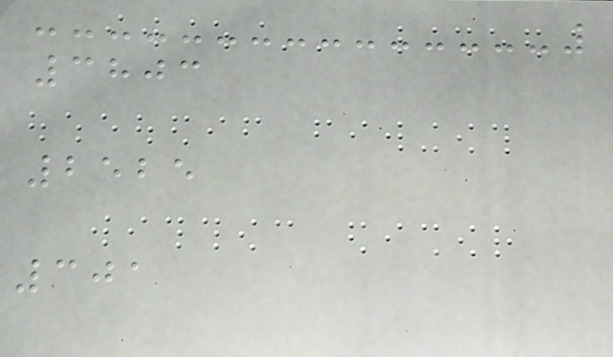3803
2525
301
